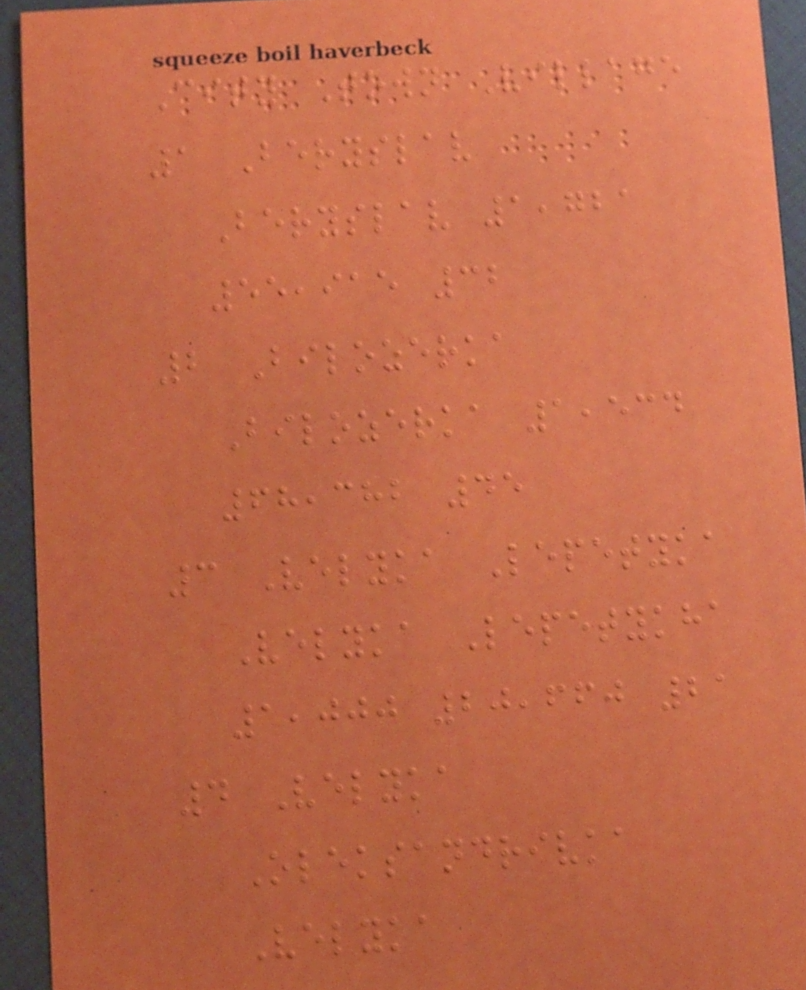City Town Village
1 Beryslav
Beryslav 1,721
55,915 32
2 Bilozerka
Bilozerka 1,534
68,382 45
3 Velyka Lepetyka
Velyka Lepetykha
1,000 20,660 21
4 Velyka
Oleksandrivka
Velyka
